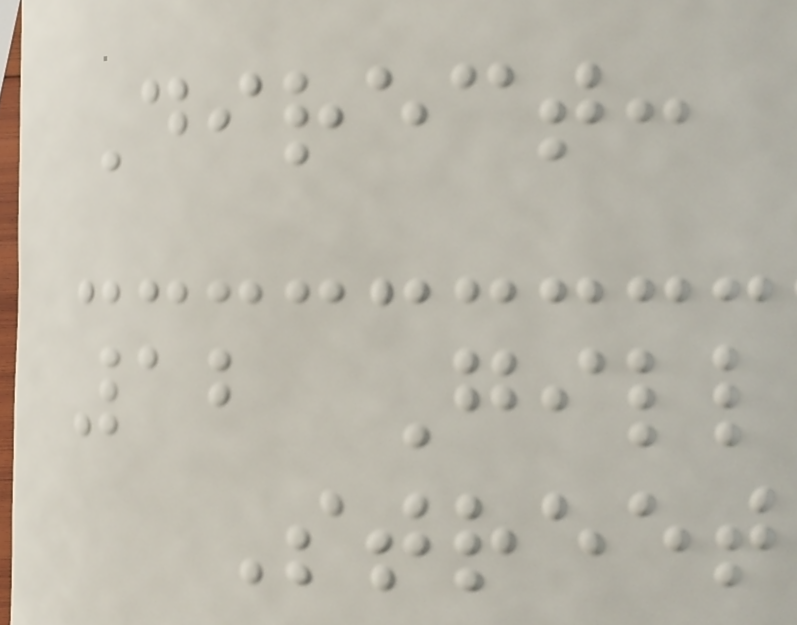Direct:
12 Gill
Street
